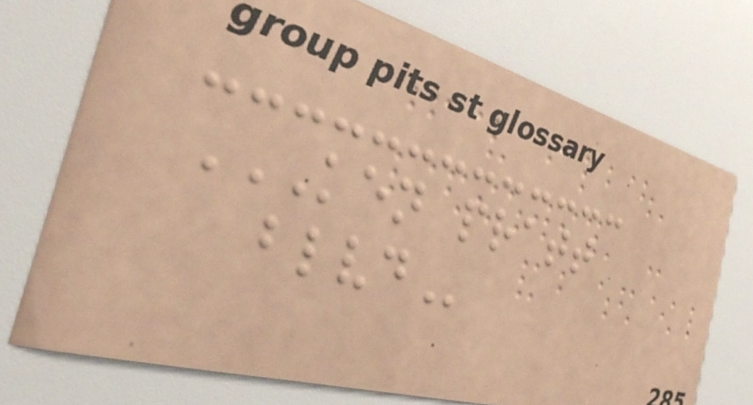KEN PRATT
BLVD
